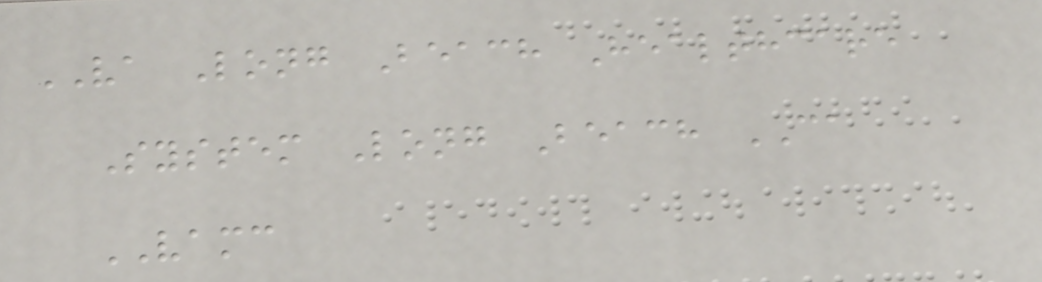VA Long Beach Healthcare
System Long Beach CA
VAMC
